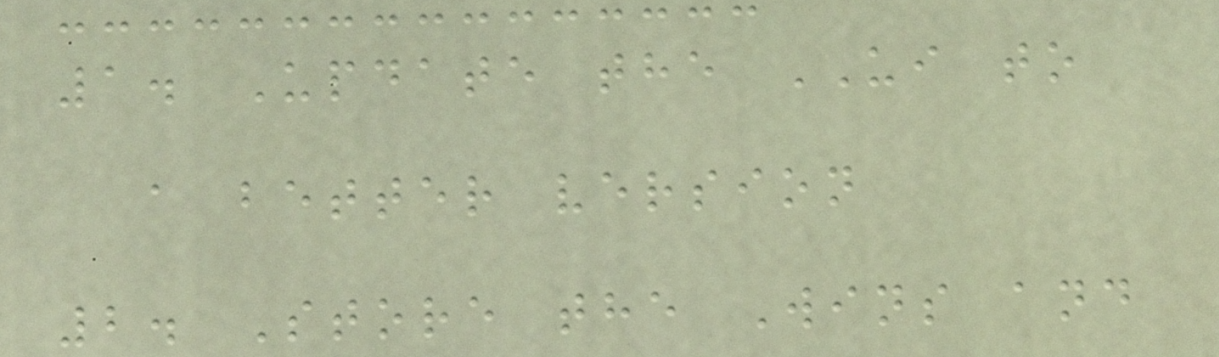1. Update the UI to
a better version
2. Store the Wins and
